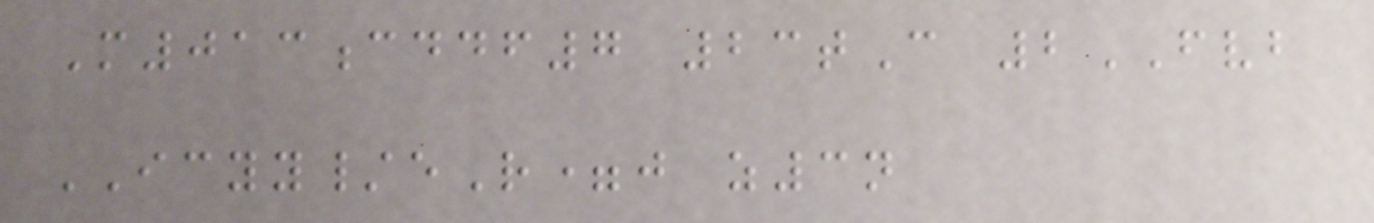M013cddf7 23tC 2FVB
ICYY/eR=j z3n
